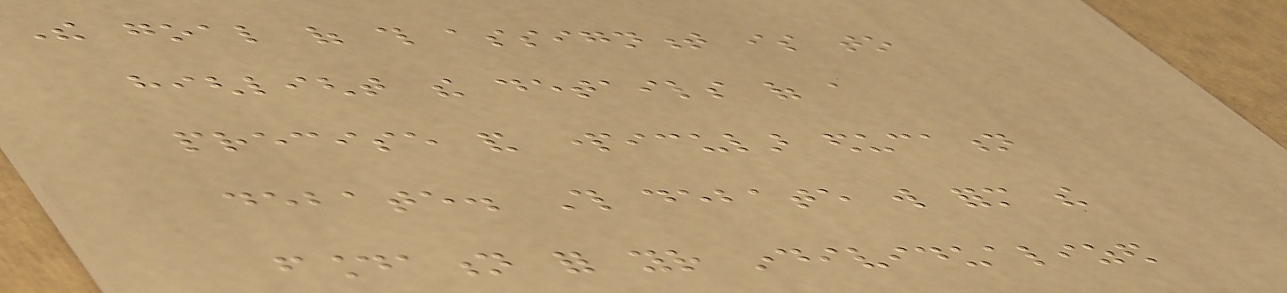The goal of this assignment is to
highlight the details of a
precise and particular education
debate. This debate will form the
foundation for your individualized
